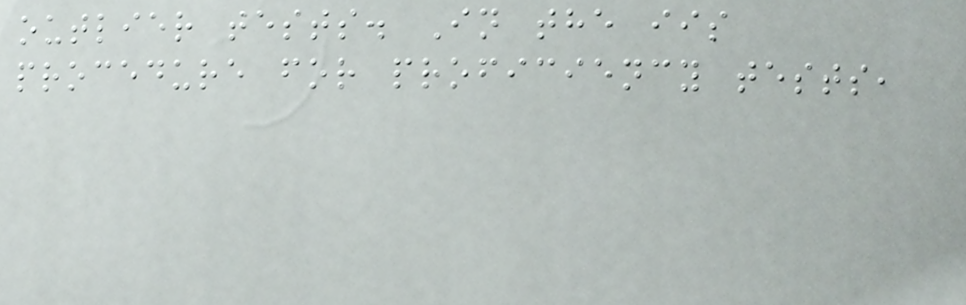outlier tests. In the iis
procedure for proficiency tests,
